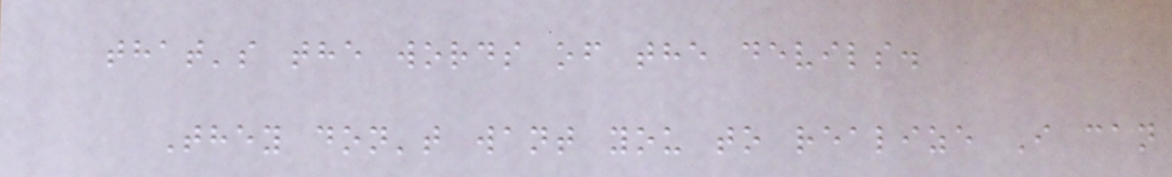that's the words of the devils.
They don't want you to realize I can
